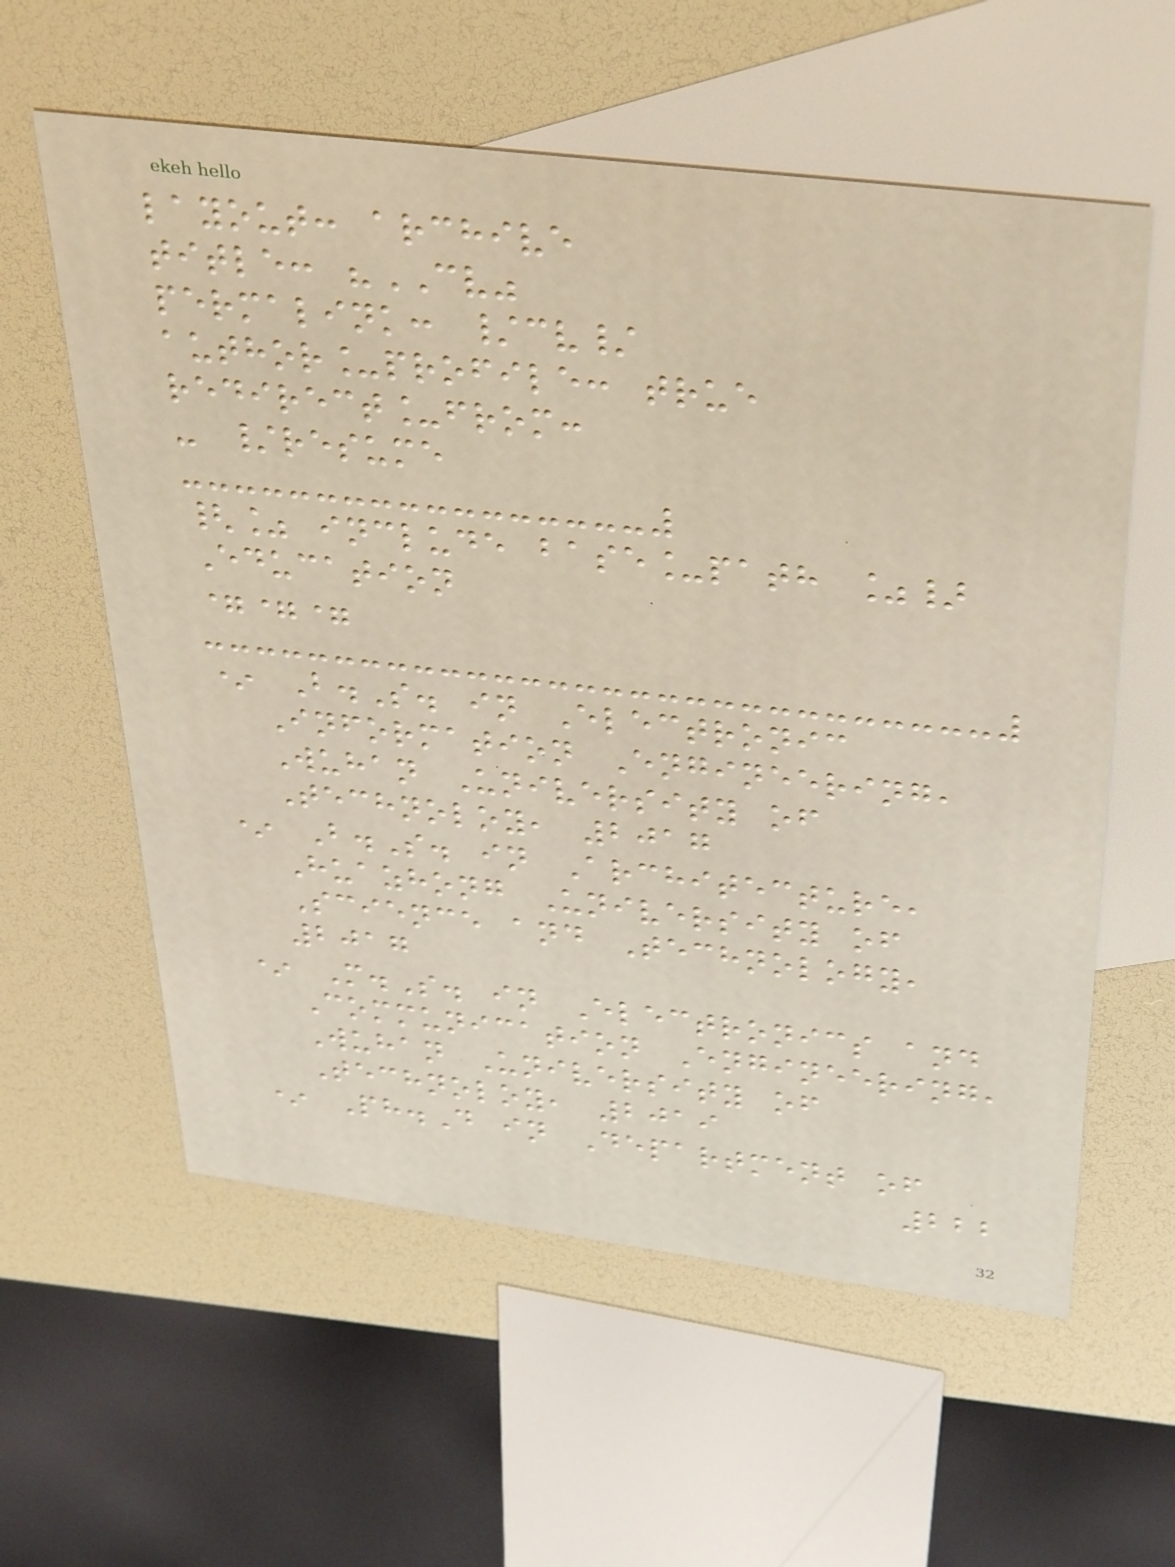layout: archive
title: "CV"
permalink: /cv/
author_profile: true
redirect_from:
- /resume
{% include base_path %}
Education
===
* B.S. in Electronic
Information Engineering,
Wuhan University of
Technoloy, 2017
* B.S. in Architecture,
Huazhong University of
Science and Technology,
2017
* M.S. in Electronics and
Communication Engineering,
Wuhan University of
Technoloy, 2019
* Ph.D in Department of
222
